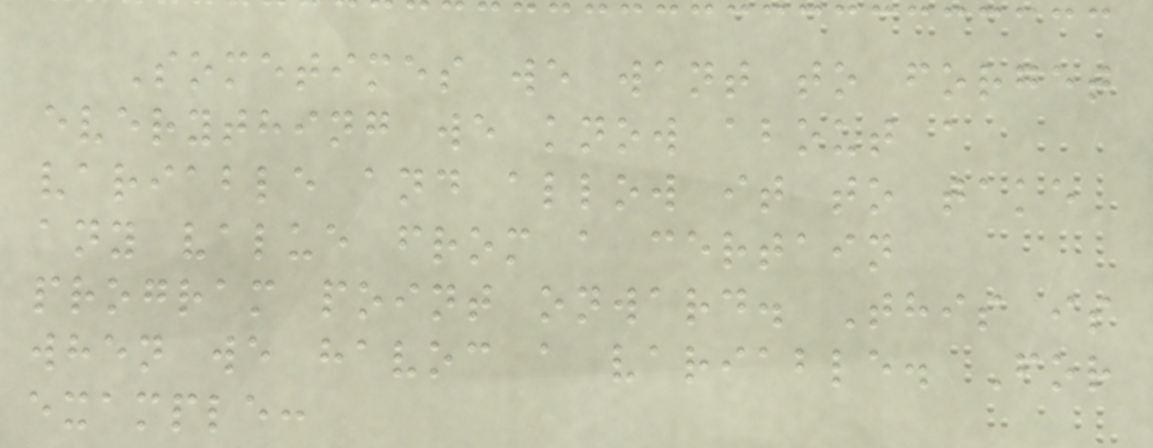Sometimes we want to forget
everything we know about a
variable and allow it to take
any value from a certain
program point onward. This is
when we havoc a variable. For
example:
